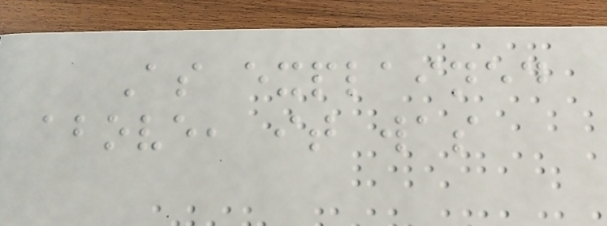As explained
above, it was
